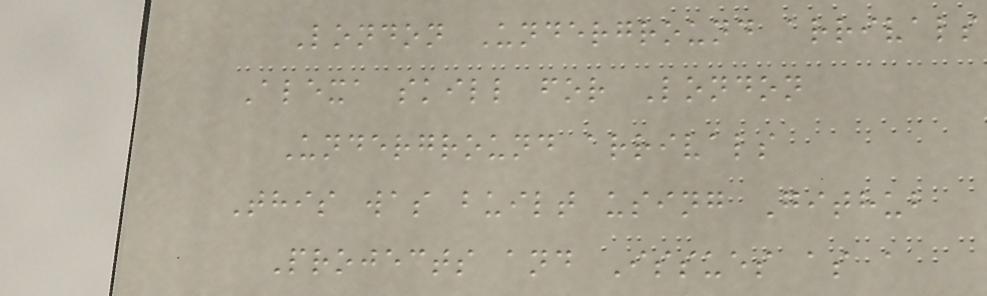London Underground arrivals
Alexa skill for London
Underground arrivals
This was built using Github
Projects and Issues as a
